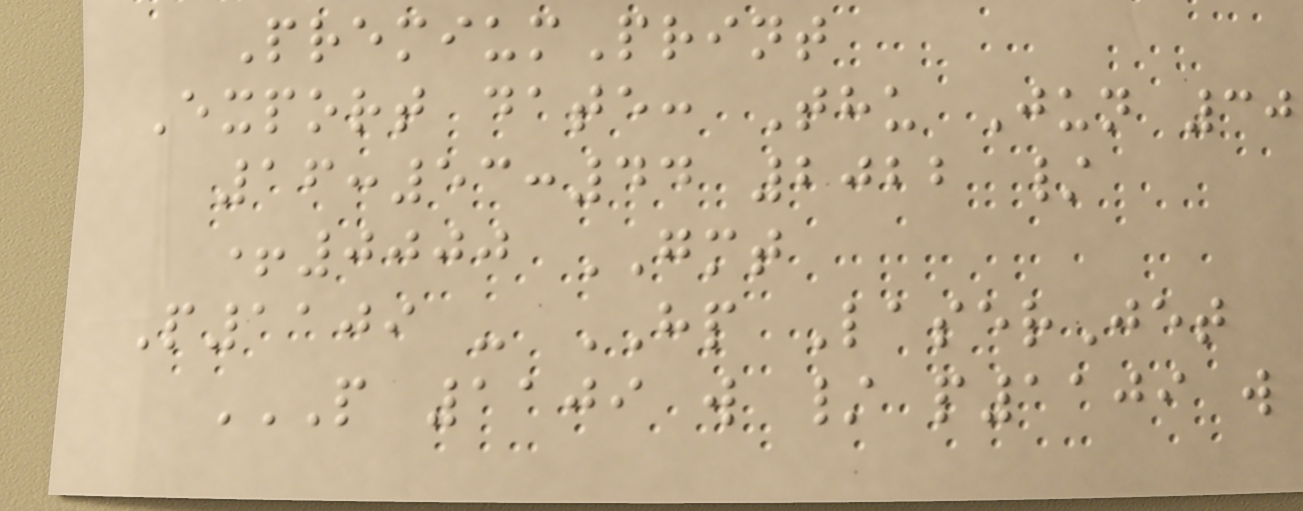PremiumPrint
Export date: Thu Jun 30
16:53:44 2022 /
+0000 GMT
P1109 - HP LaserJet
P 1109 W / P1109 W
